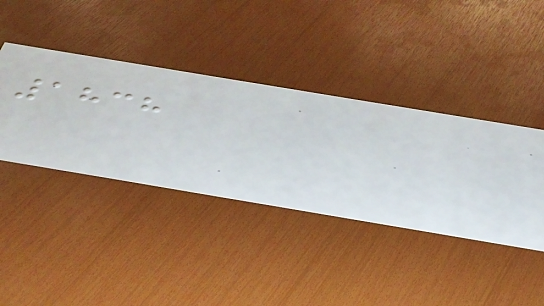1838
